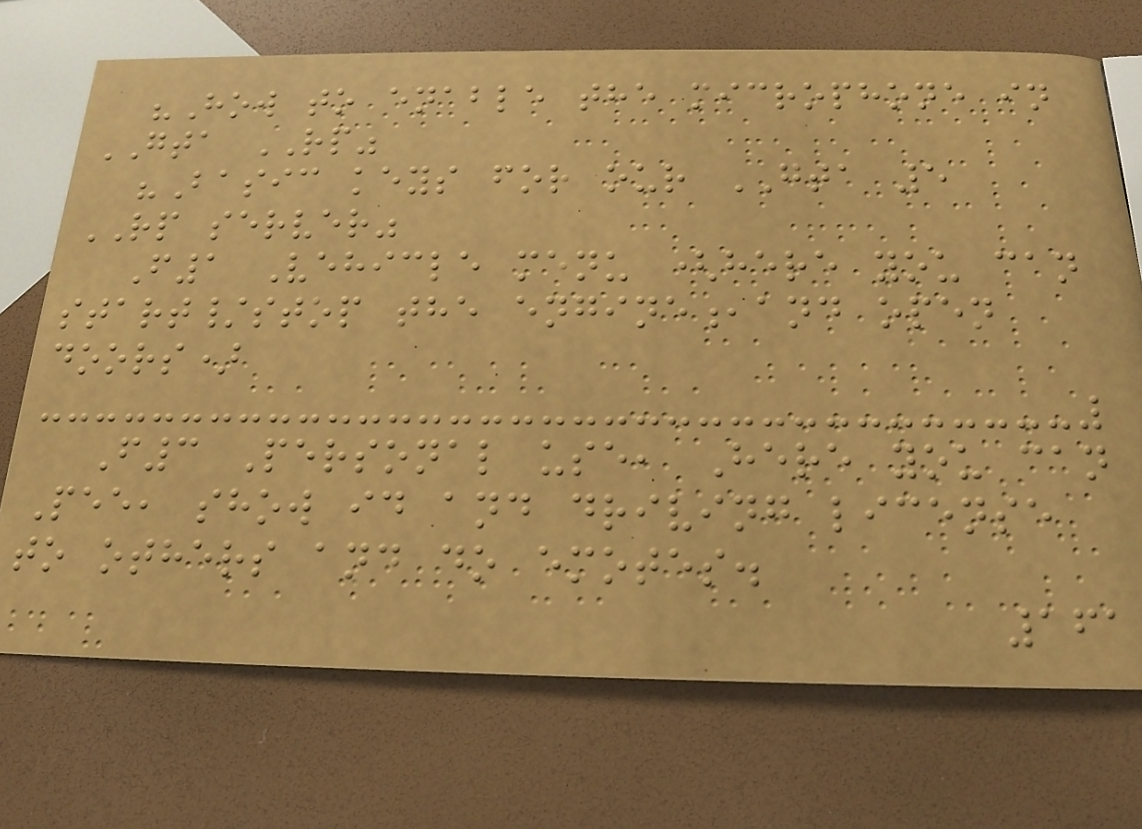"How to enable the microphone in
GTA RP"
"Basic keys for our GTA 5
RP server"
F1 Vehicle menu (here you can
start/stop the engine,and open
doors)
F3 Personal use, Here you can
Pee, show id and driving license
to others and do emotes.
161
